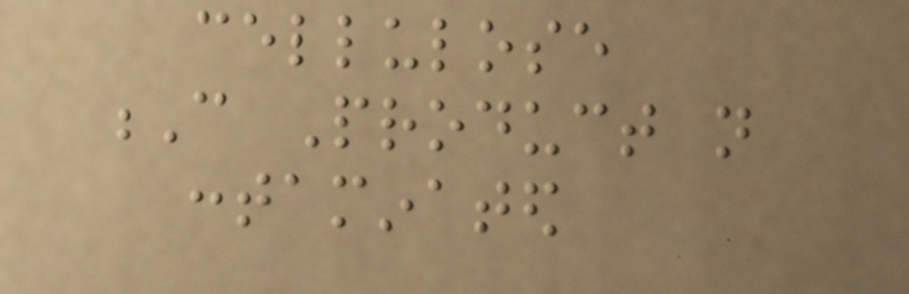cellulose
C Product not
contaminated
